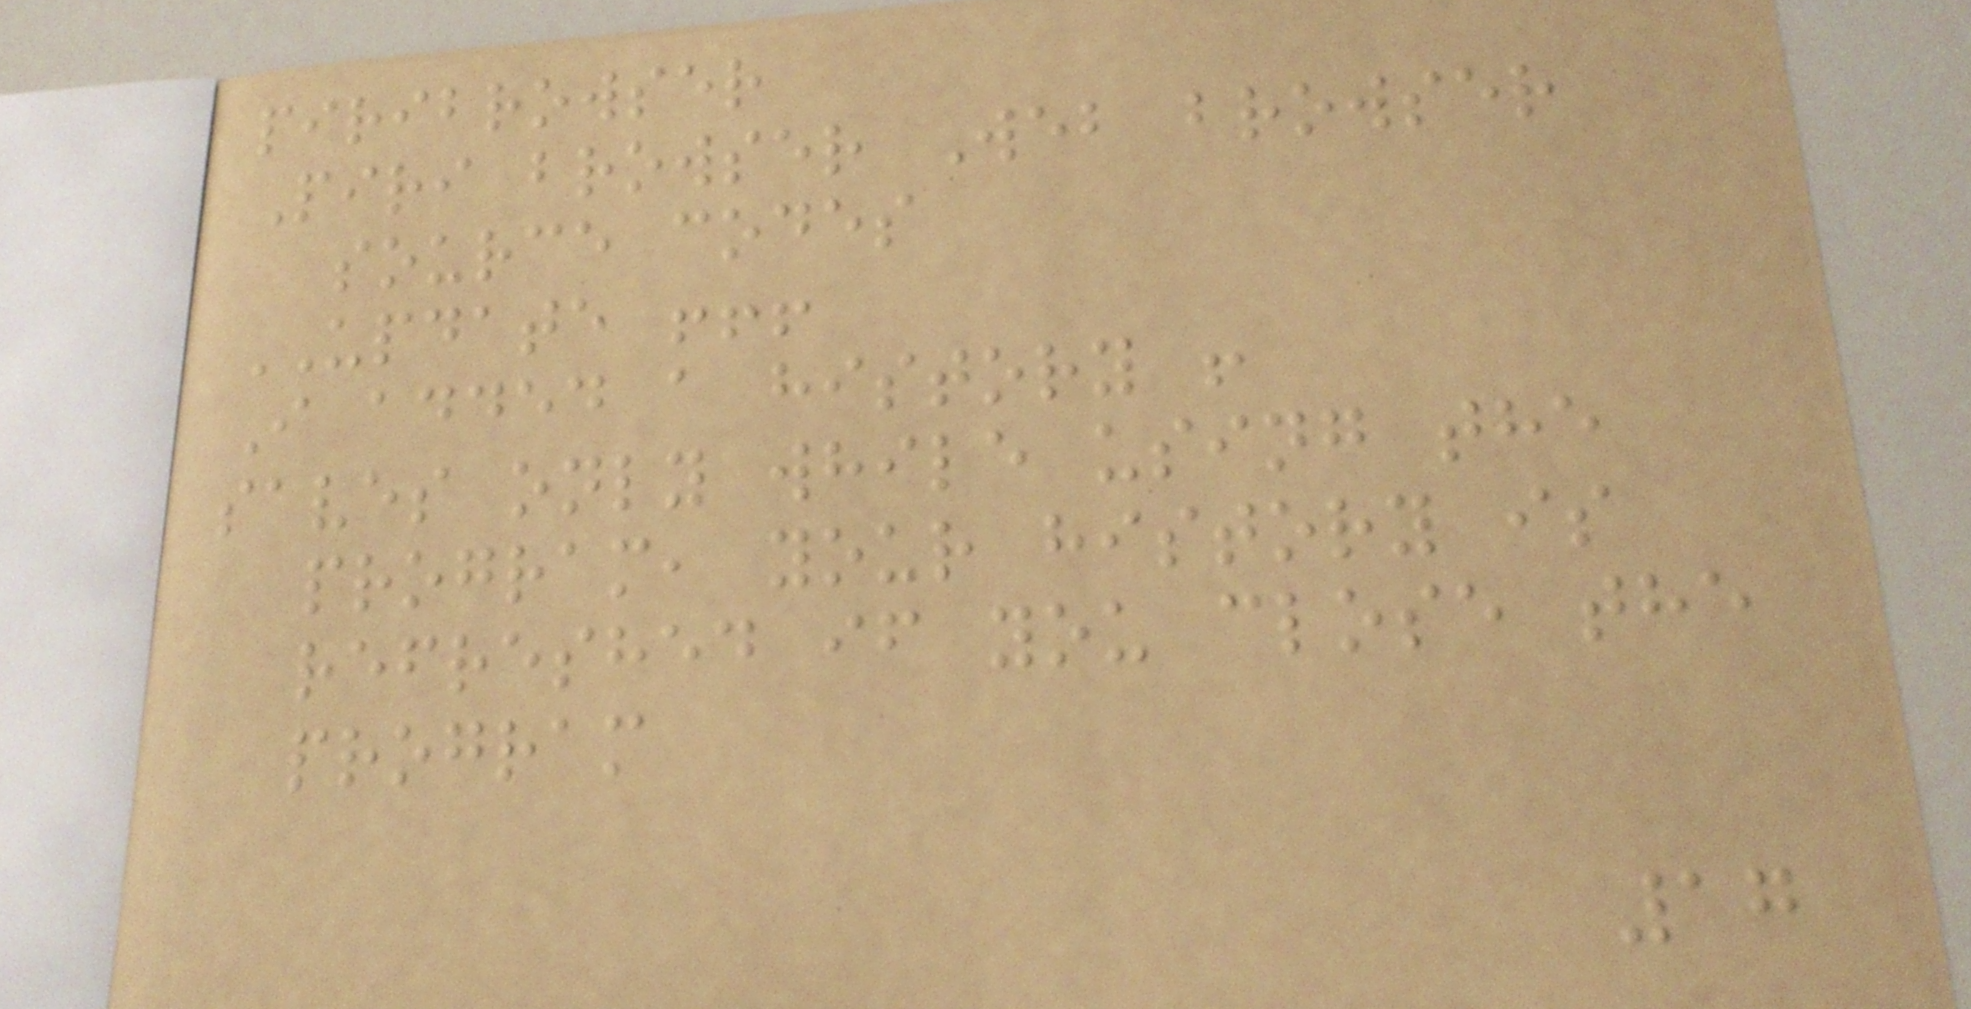piribrowser
Piri browser Web browser
source codes
UPDATE !!!
I added a history !
saves only while using the
program, your history is
refreshed if you close the
program
17
